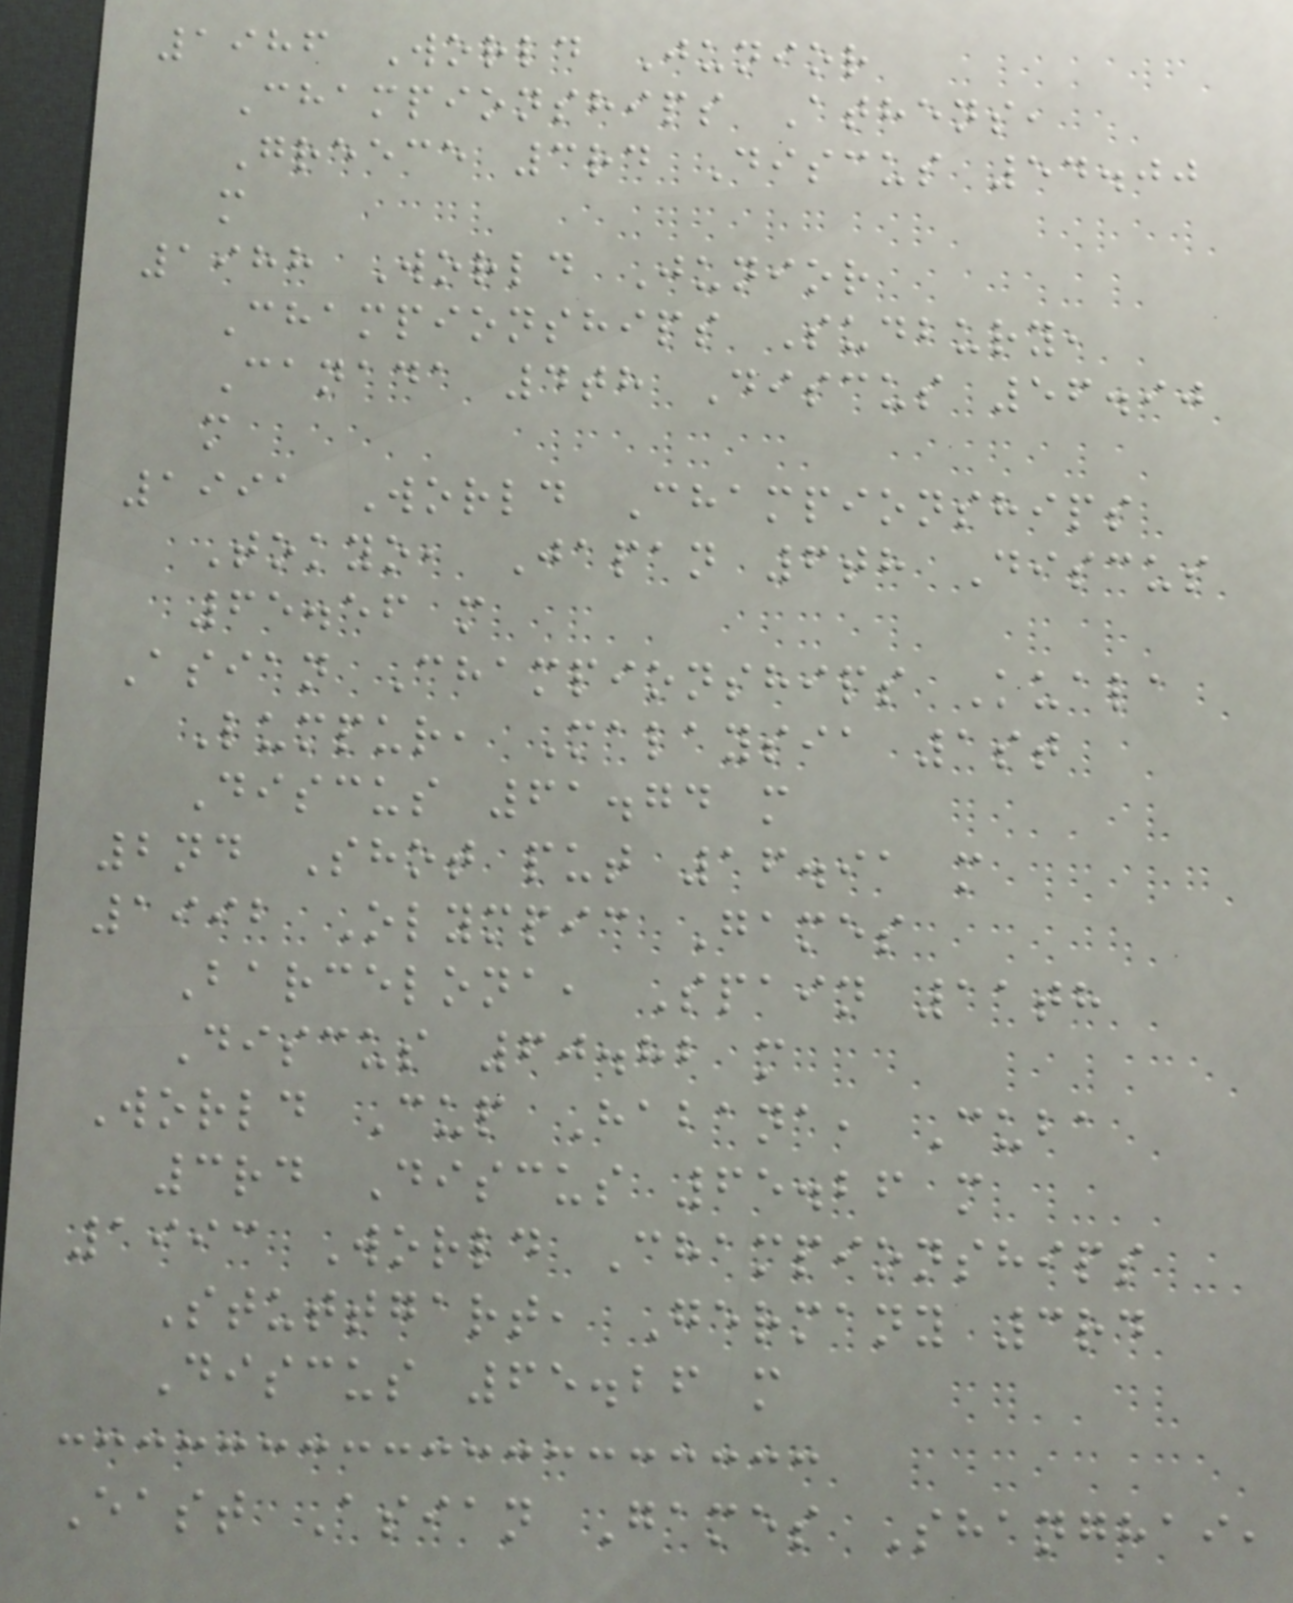1986 World Junior
Championships Athens,
Greece 3rd Discus 54.00
m
1988 World Junior
Championships Sudbury,
Canada 4th Discus 56.90
m
1991 World Championships
Tokyo, Japan 6th Discus
65.56 m
Asian Championships Kuala
Lumpur, Malaysia 1st
Discus 61.74 m
2nd Shot put 16.91 m
1992 Olympic Games
Barcelona, Spain 11th
Discus 60.82 m
World Cup Habana, Cuba
3rd Discus 65.26 m
1993 World Championships
Stuttgart, Germany 3rd
Discus 65.26 m
East Asian Games Shanghai,
